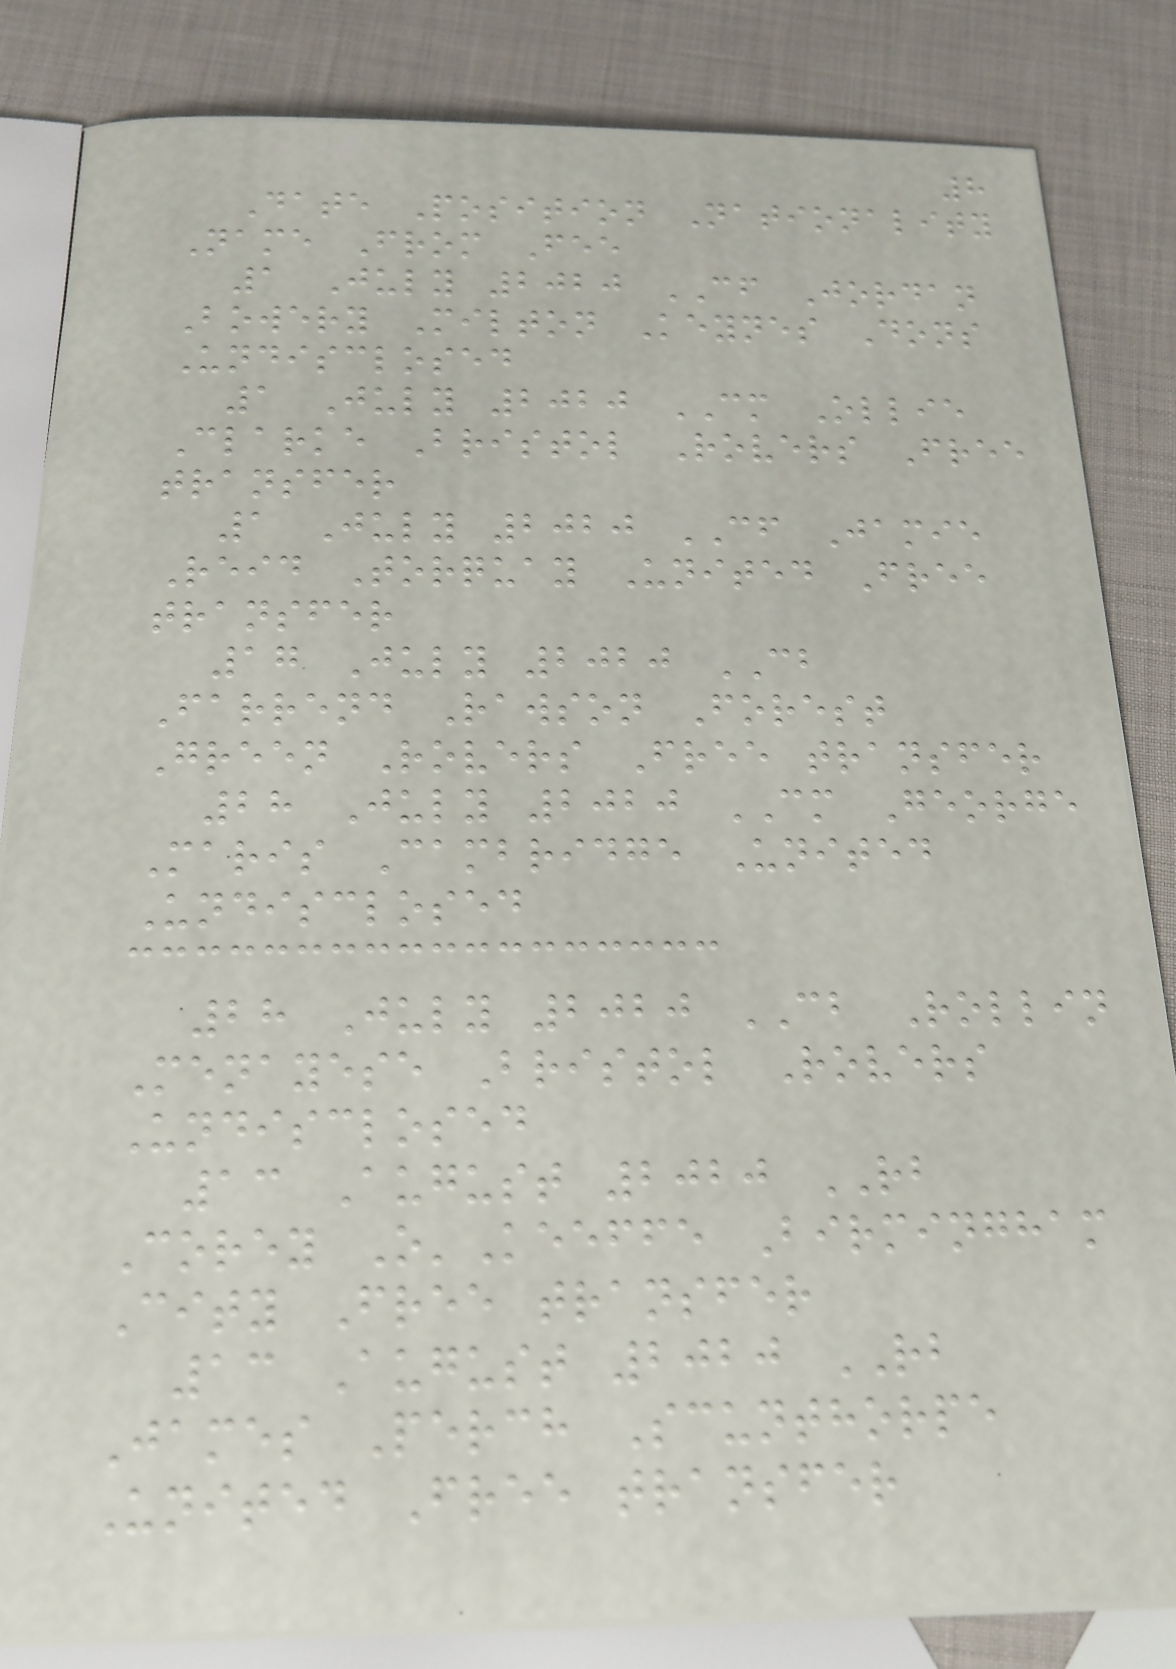8
Date Position Nationality
Name From Fee
1 July 2020 CF Jordan
Bowery Milton Keynes Dons
Undisclosed
1 July 2020 CM Ollie
Clarke Bristol Rovers Free
transfer
1 July 2020 CF Jamie
Reid Torquay United Free
transfer
17 July 2020 CB
Farrend Rawson Forest
Green Rovers Free transfer
28 July 2020 CM George
Maris Cambridge United
Undisclosed
28 July 2020 CB Rollin
Menayese Bristol Rovers
Undisclosed
13 August 2020 RB
Corey O'Keeffe Birmingham
City Free transfer
13 August 2020 RB
James Perch Scunthorpe
United Free transfer
